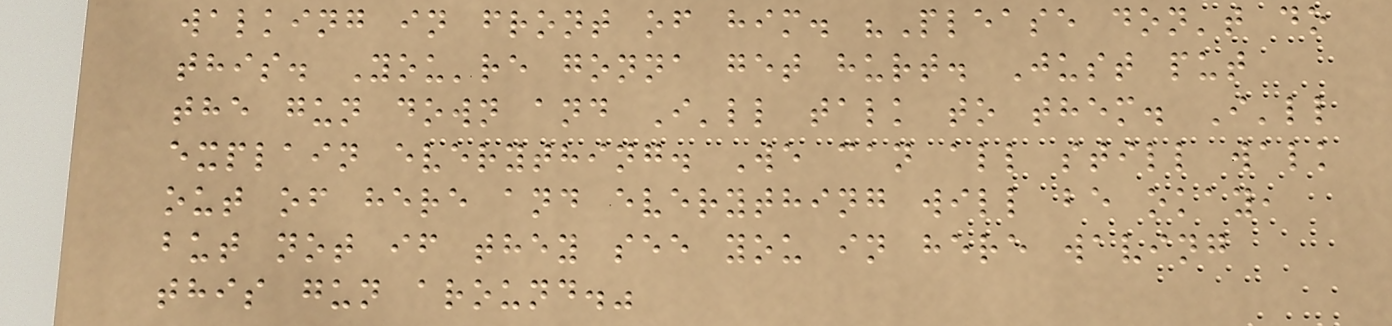walking in front of him. "Please don't do
this. You're gonna get hurt. Just put
the gun down and I'll talk to them. I'll
explain everything. We can all still walk
out of here and everything will be okay,
but not if they see you in here waving
this gun around."
